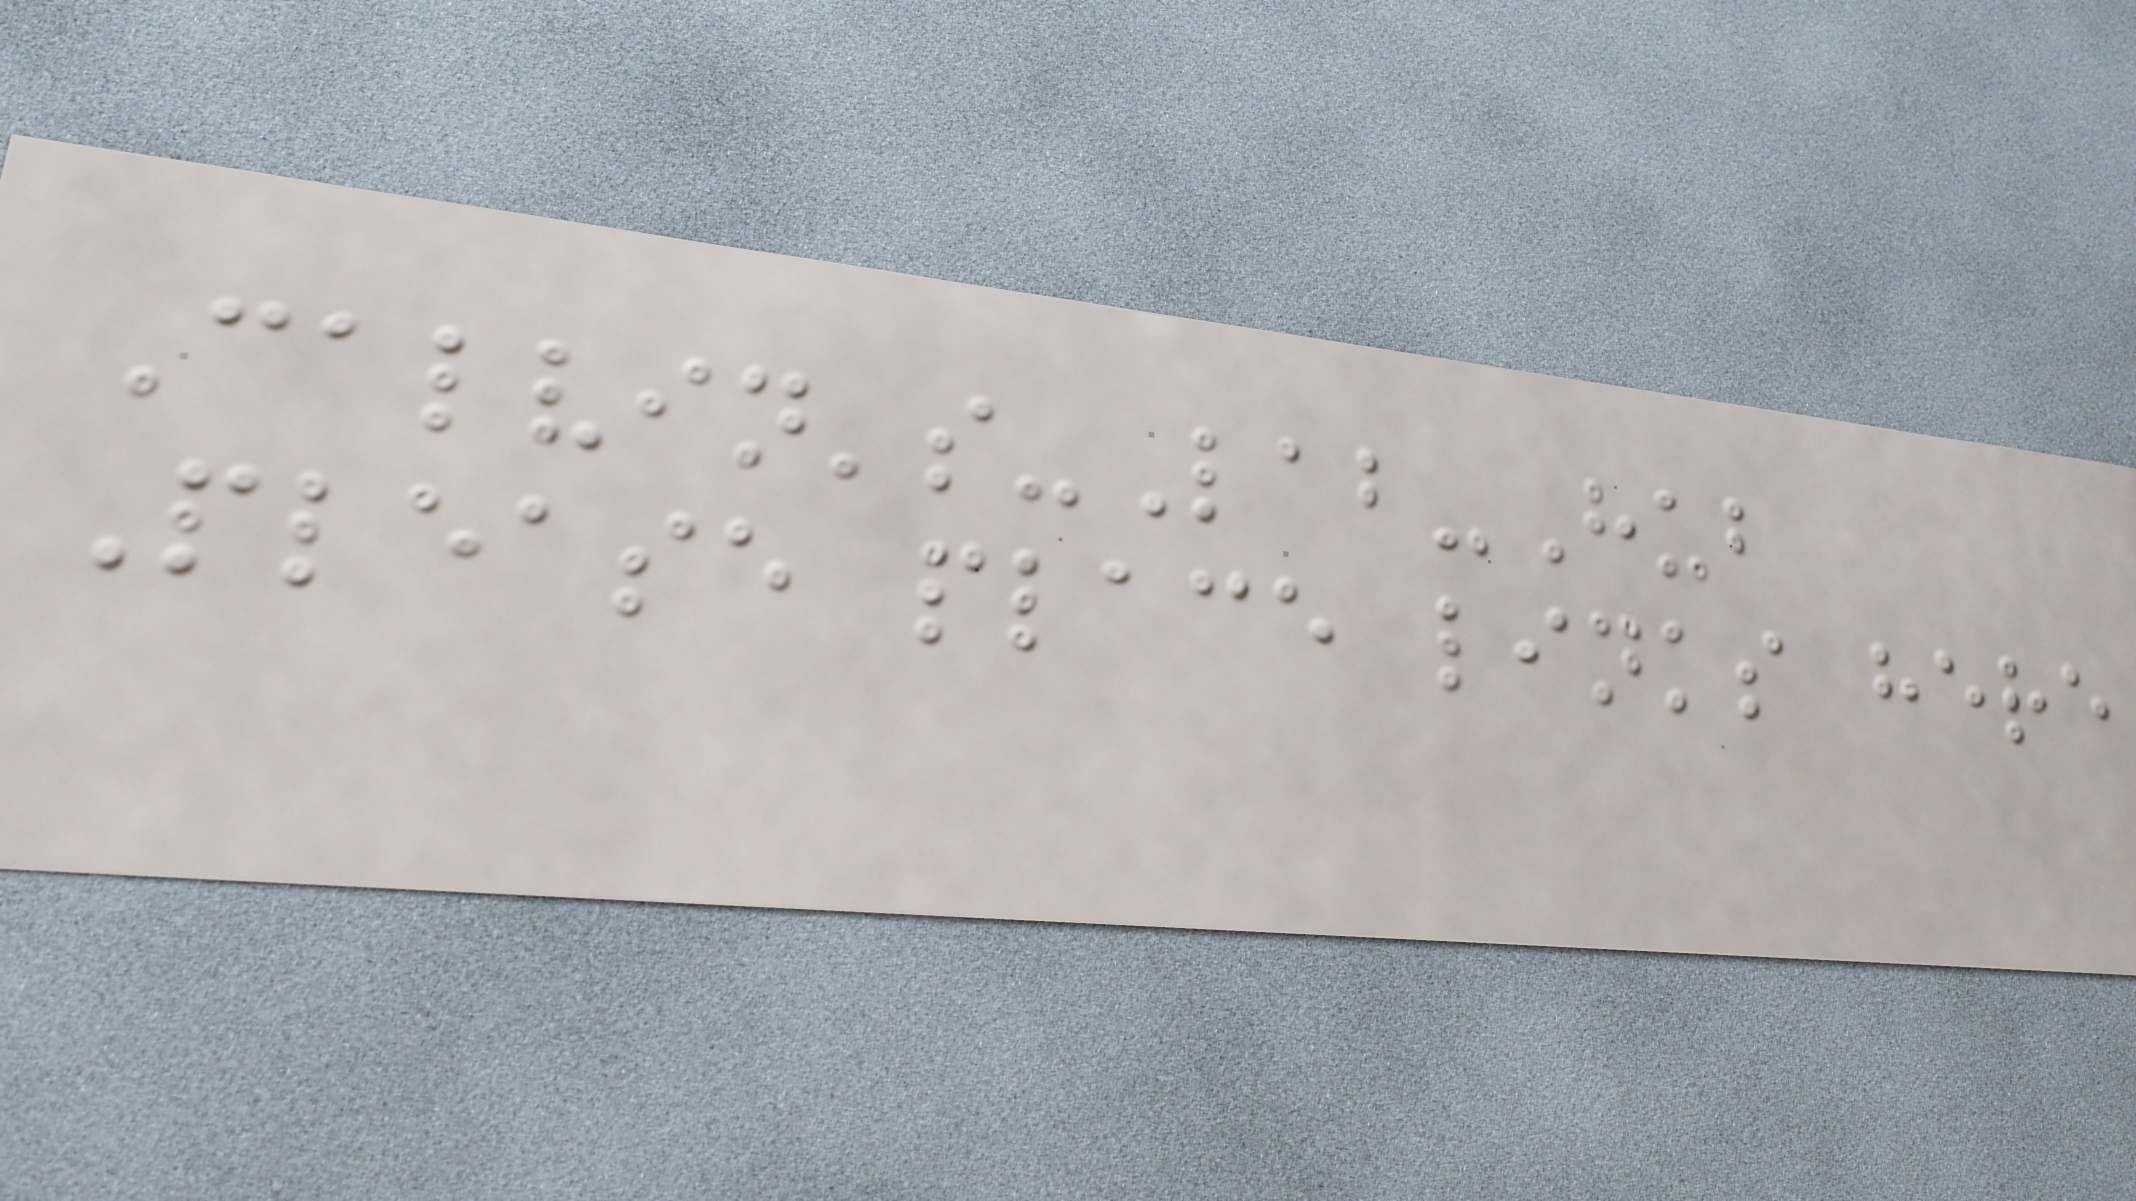Calvin's-Lab-Hub
Please place links here
